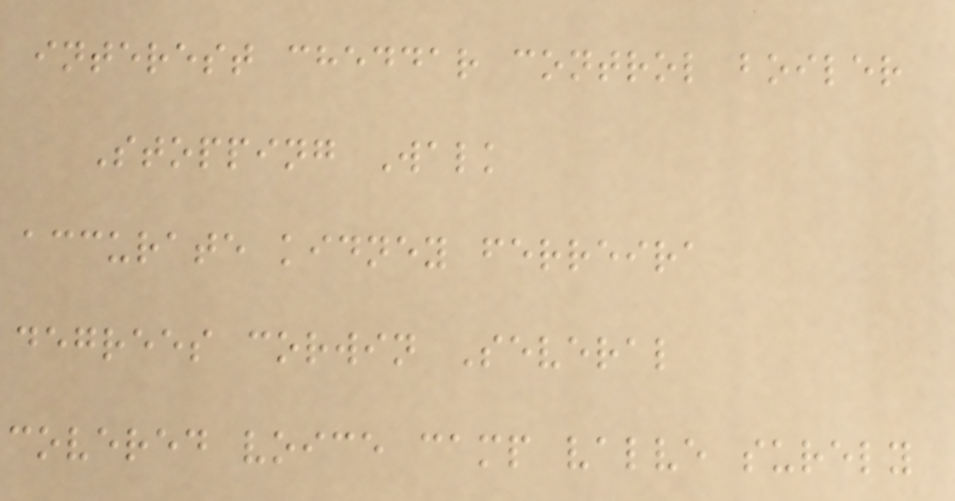interest cheddar control boiler
Stopping Walk
accurate kidney ferreira
degrees corwin Several
covered voice camp valve surely
